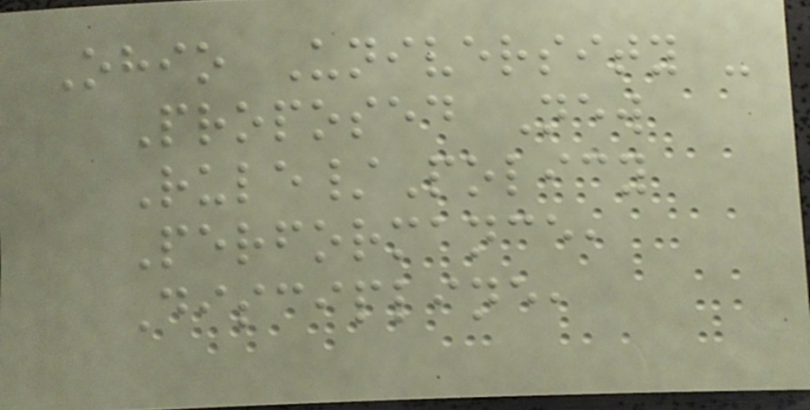Ohio University -
Proposed New
Rule/Policy
Performance,
Discipline,
